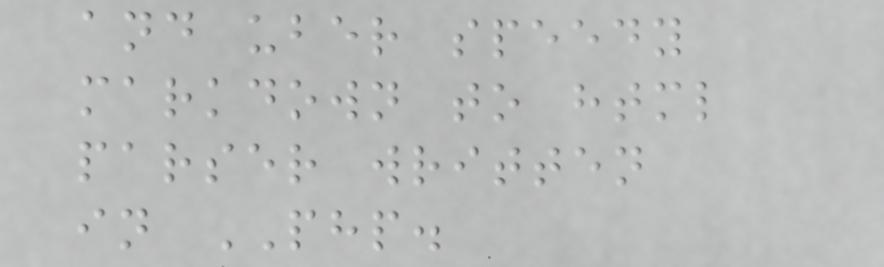and uber speedy
markdown to html
parser written
in PHP.
